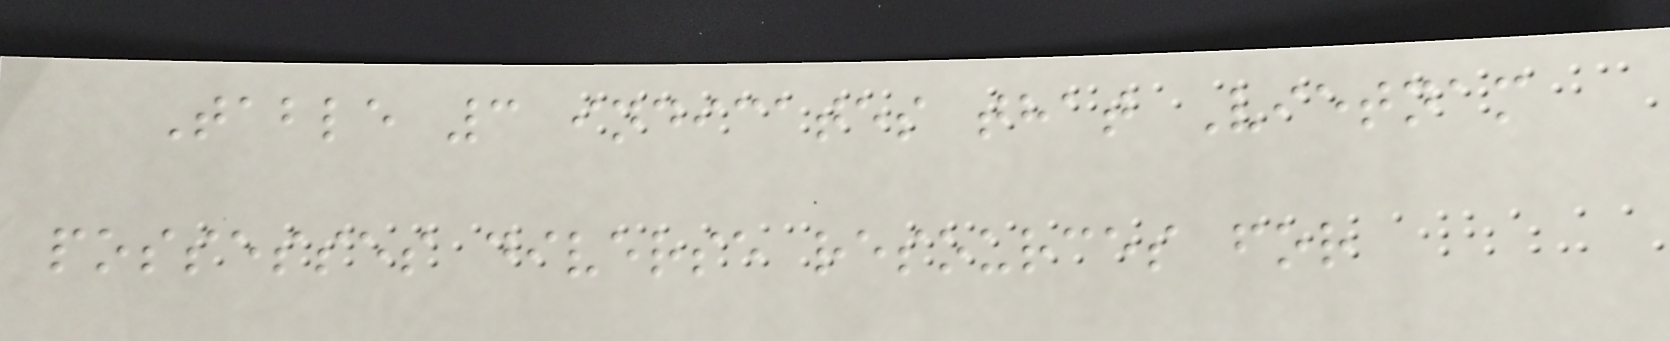Table 3 indicates that Vietnam
possesses diverse resources for
